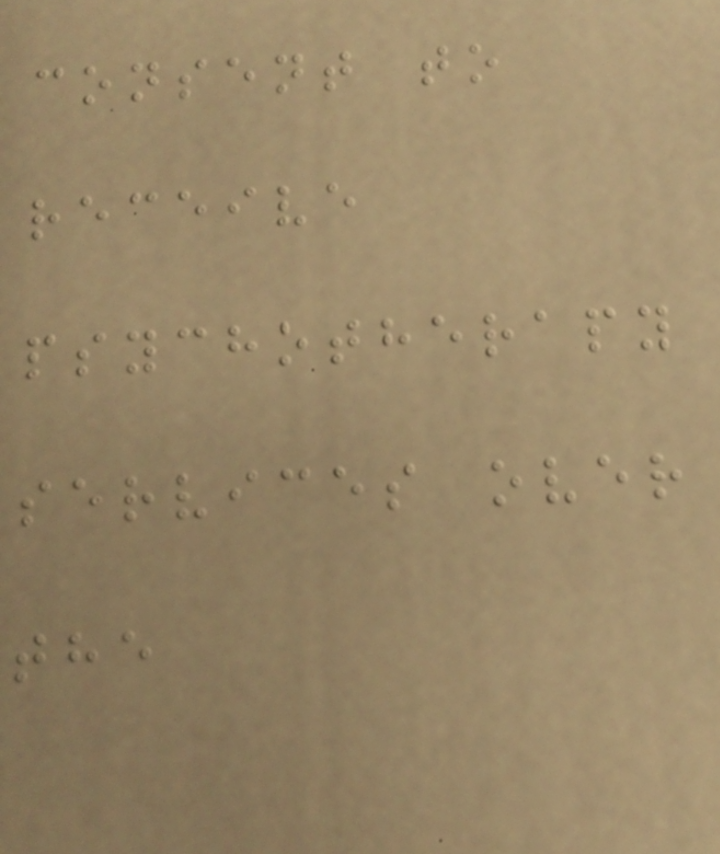consent to
receive
psychotherapy
services over
the
